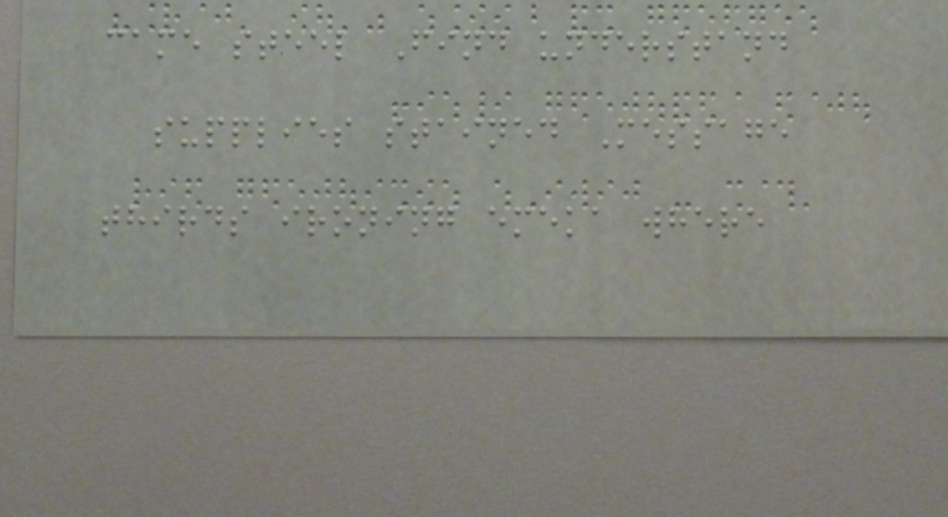came steel Find understand
supplies stained Message
thirds ironing emeka where
